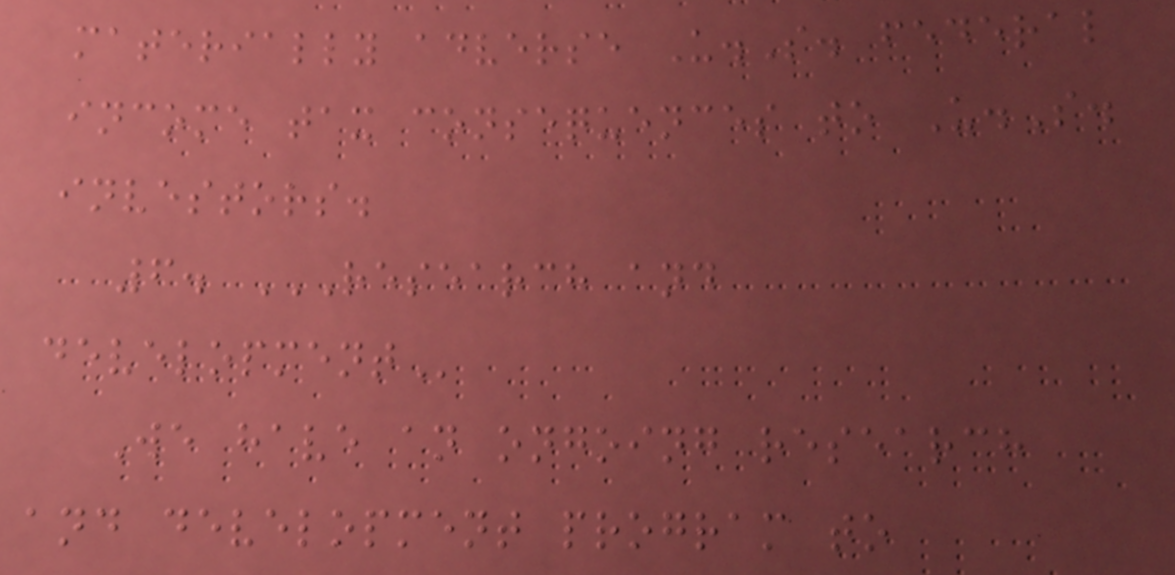materially adverse U.S. federal
income tax consequences to U.S.
investors.
6. RESEARCH AND
DEVELOPMENT
We have an ongoing research
and development program to
